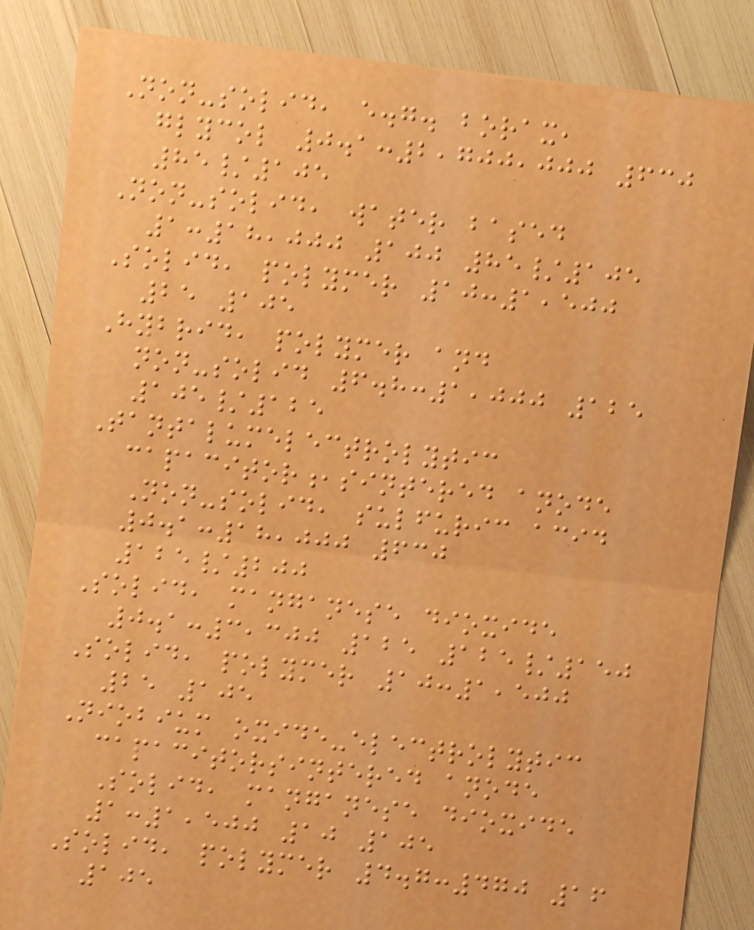Non-solid, e.g. borax,
glycol 0.1:2,700,000 630
85/105
Non-solid, water based
1:18,000 100 85/105
Solid, polymer 10:1,500
25 105
Hybrid, polymer and
non-solid 6.8:1,000 125
105/125
Tantalumelectrolytic
capacitor,sintered anode
Non-solid, sulfuric acid
0.1:18,000 630
125/200
Solid, manganese dioxide
0.1:3,300 125 125/150
Solid, polymer 10:1,500
25 105
Niobium oxide-electrolytic
capacitorsintered anode
Solid, manganese dioxide
1:1,500 10 105
Solid, polymer 4.7:470 16
105
